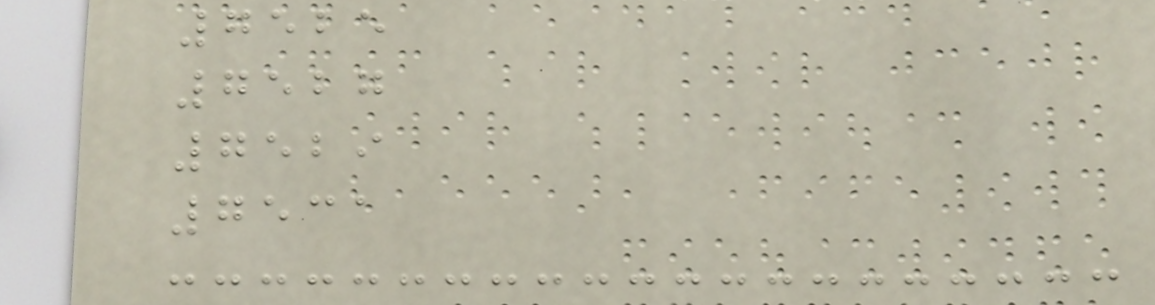7525
7527
7529
7531
